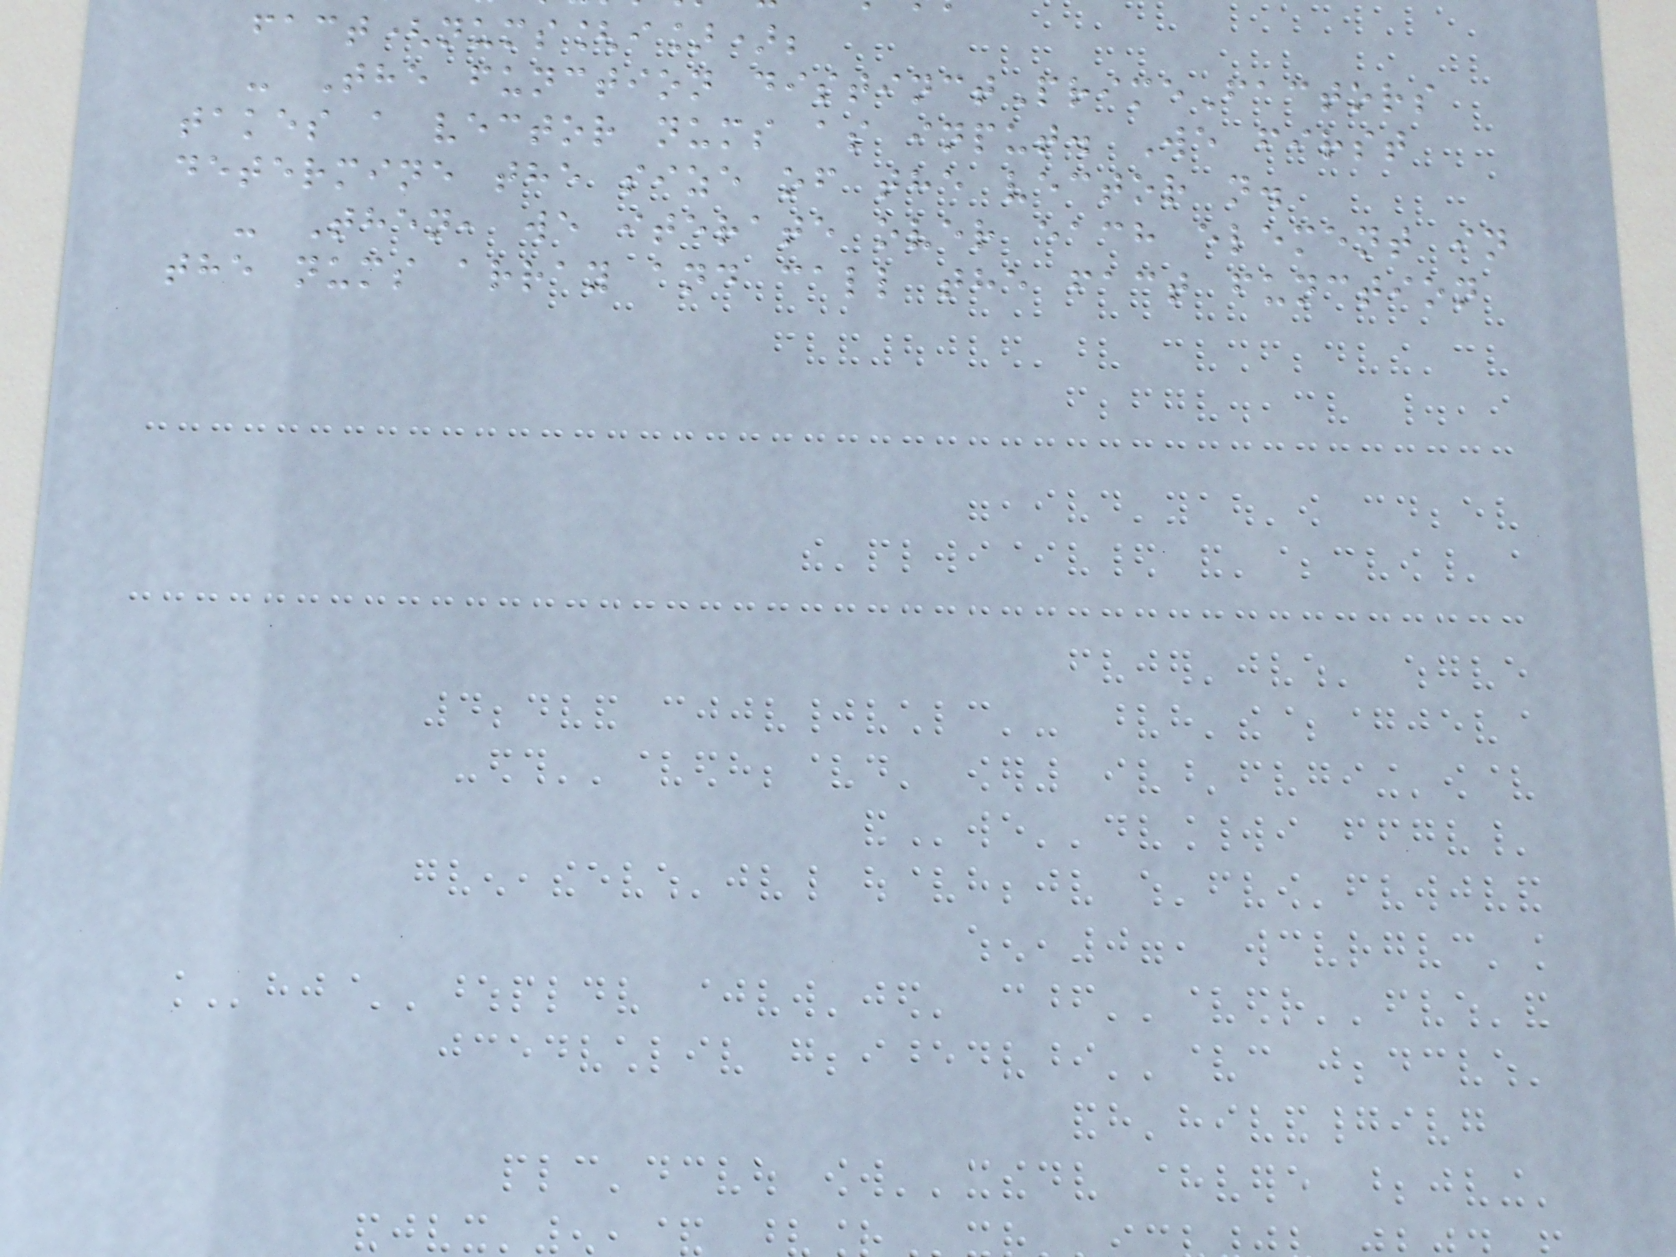fact(nums[i]);
- The function distinctPrimeFactors
takes a vector nums as input. We first
determine the size of the vector n.
- Then, we iterate over each element in
the nums array and call the fact function
